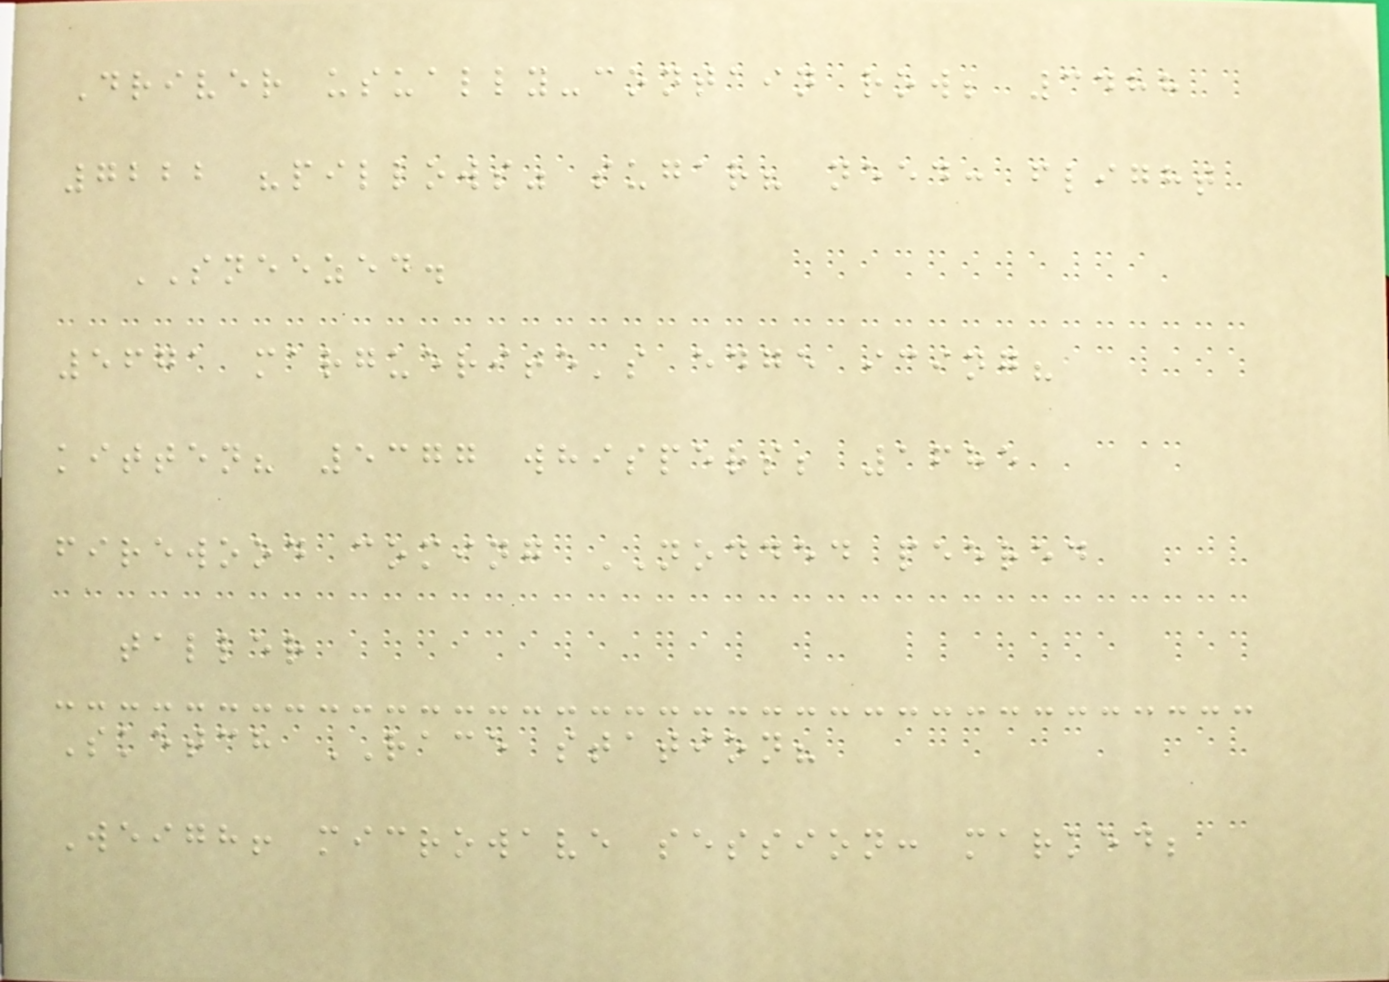Driver usually-contain row; 3488
7222 "pillows" sugar? need: flight
SNEEZED.
5671 marguerite's edge icing?
kitten? 5377 whispers; 1685
firewood coming NODDED peered
taller
Sketch RACE station?
Weigh! microwave session: marked;
